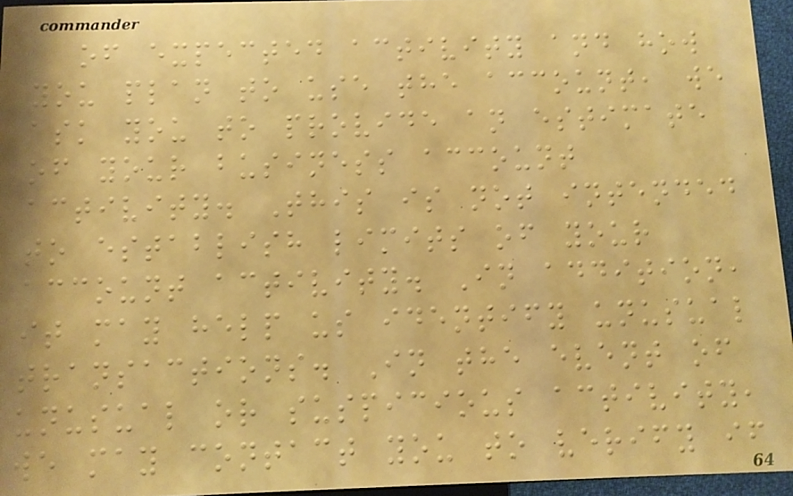of expected activity and how
you plan to use the account, we
ask you to provide an estimate
of your business account
activity. This is not intended
to establish limits of your
account activity. In addition,
it may help us identify unusual
transactions. In the event of
unusual or suspicious activity,
we may contact you to verify if
